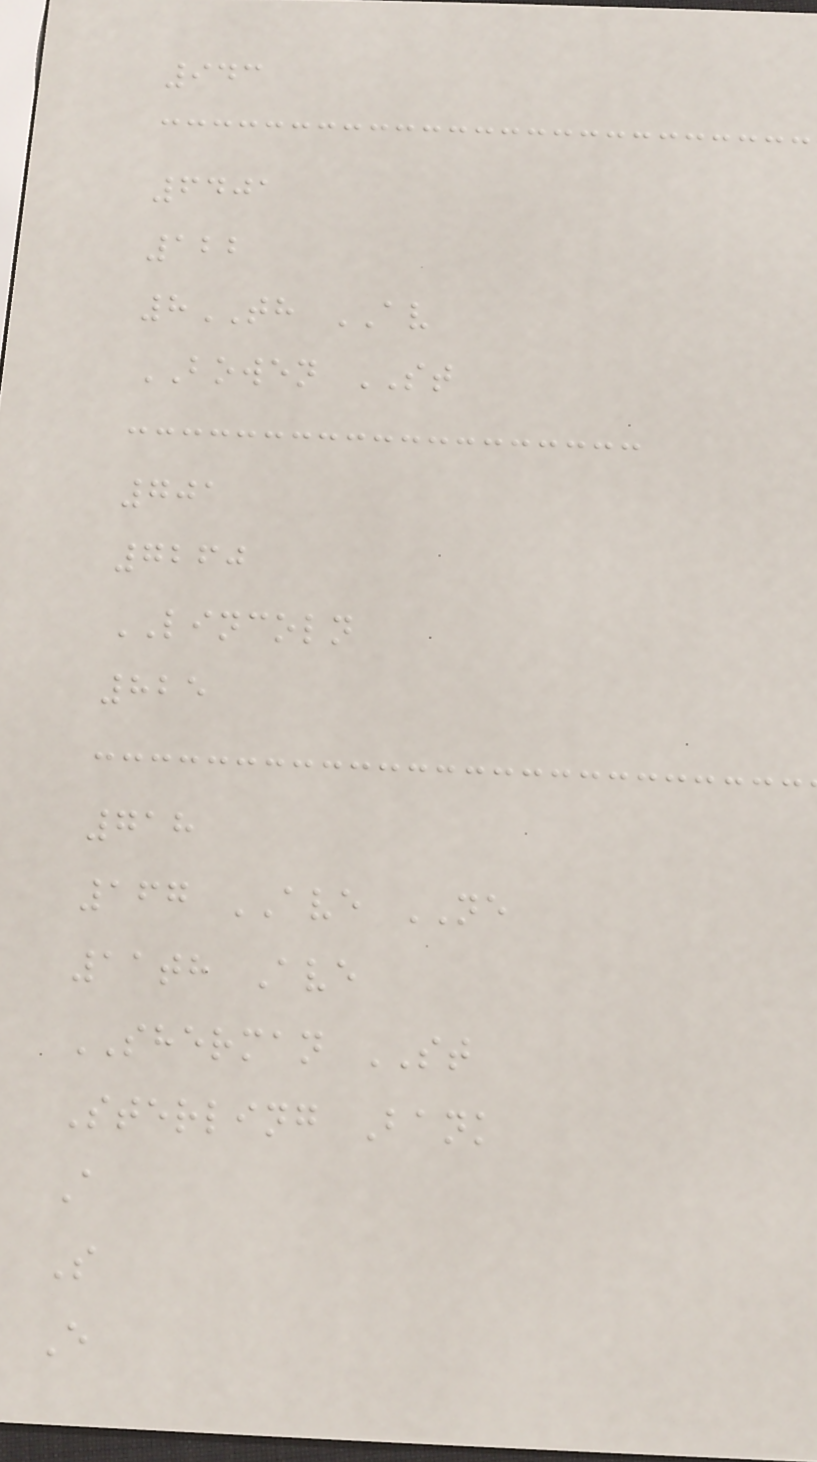943
6401
122
8TH AV
BOWEN ST
701
7260
LINCOLN
825
718
167 AVE NE
11th Ave
SHERMAN ST
Sterling Bank
A
S
E
